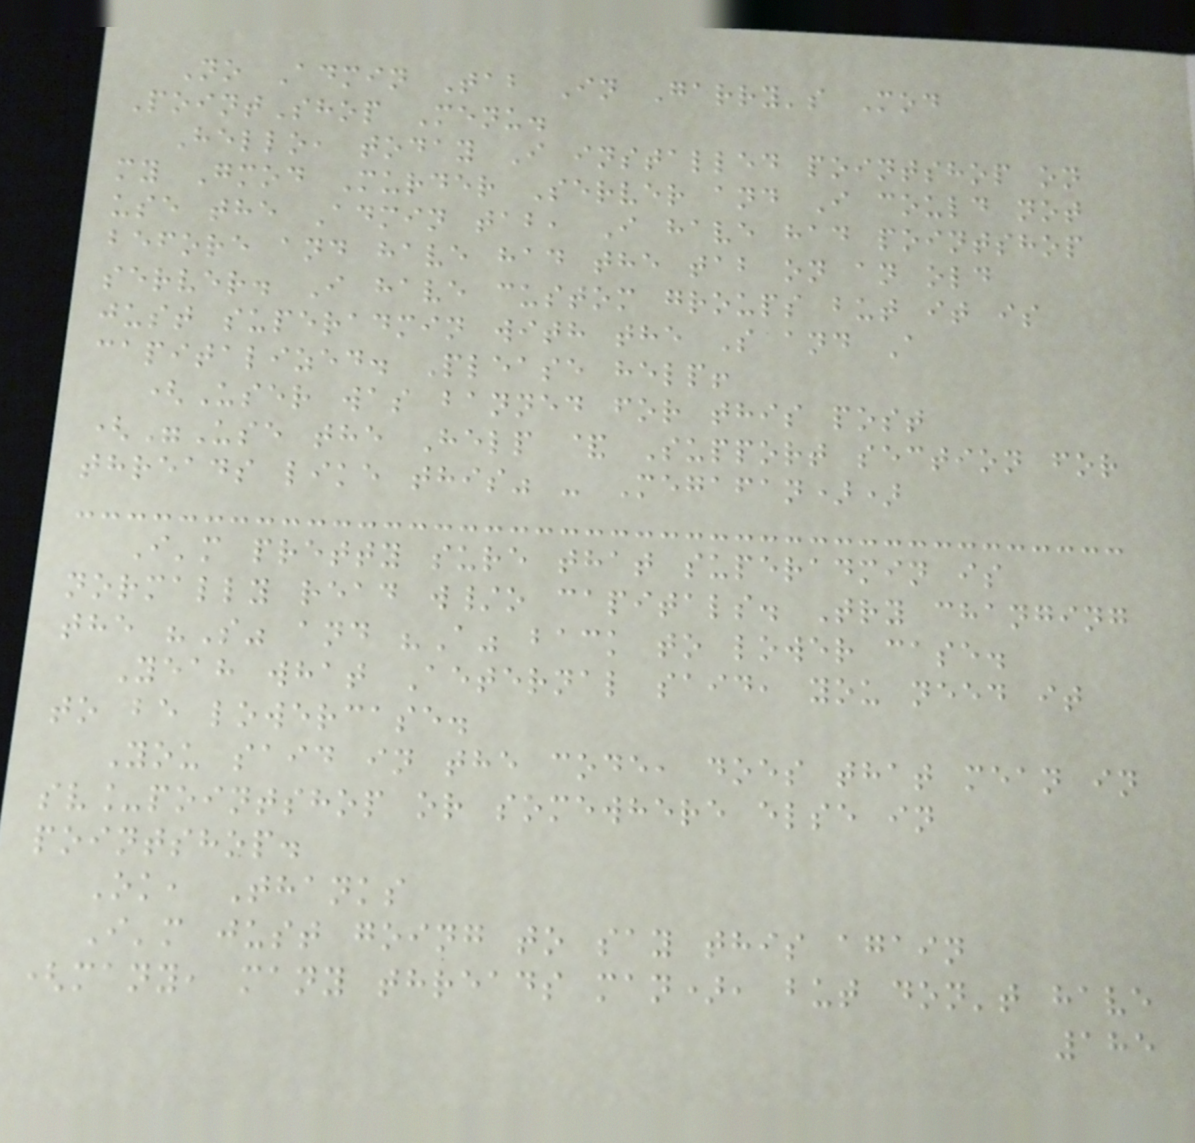No Admin Tab In Garry's Mod
PointShop Menu.
Hello, today I installed pointshop on
my Gmod Murder Server and I could not
use the Admin tab, I have had pointshop
before and have had the tab on an old
server. I have custom groups but it is
just superadmin with the S and A
capitalized. Please help!
(User was banned for this post
("Use the Help & Support section for
threads like this" - Megafan))
I'm pretty sure that superadmin is
normally read w/o capitals. Try changing
the "S" and "A" back to lower case.
Yeah what Aeternal said, you need it
to be lowercase.
You said in the code, does that mean in
sv_pointshop or somewhere else in
pointshop.
Ok, Thanks
I'm just going to say this again
(many, many threads man), but don't have
185
